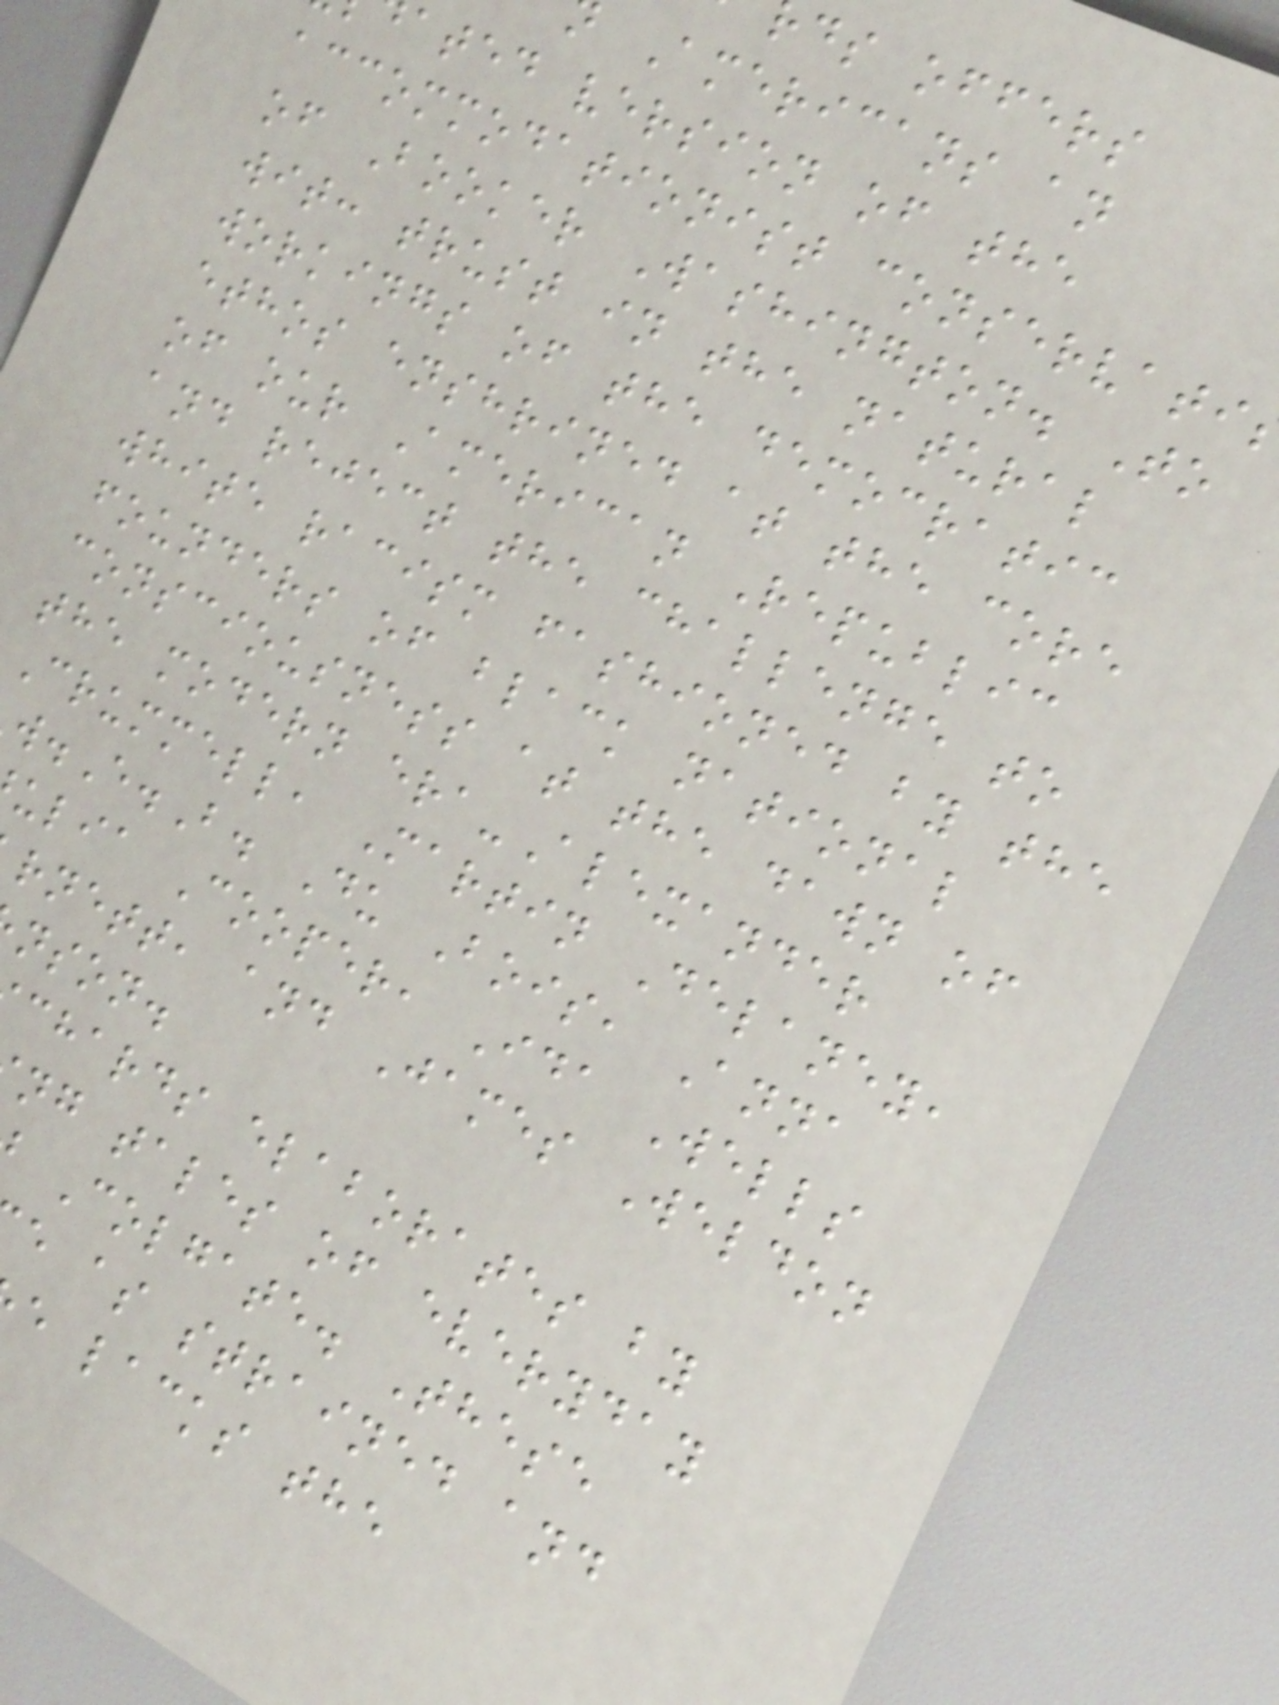ds offers
Americans an
ated version of the
accommodationist conservati
of Booker Washington. To
wit: trust in the natural
workings of the democratic
ethos enshrined at the core
of our American Republic
and reject the challenge to
white racism fashioned by the
founders of black national
consciousness at the dawn of
the modern era-Alexander
Crummell, Martin Delaney,
.E.B. Du Bois, Anna
ulia Cooper, Ida Wells
rnett, and James Weldon
nson.
chards elaborates by
ng tales of everyday
Colgate. These
e as strained and
e lacks the
